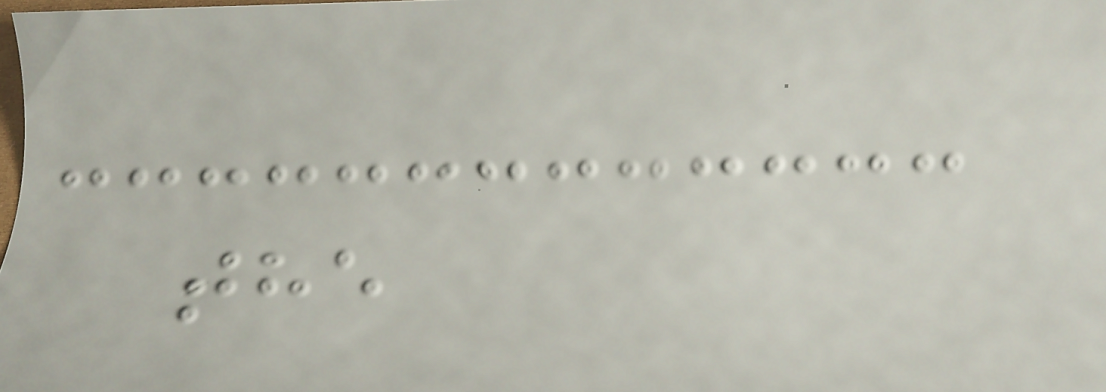the
